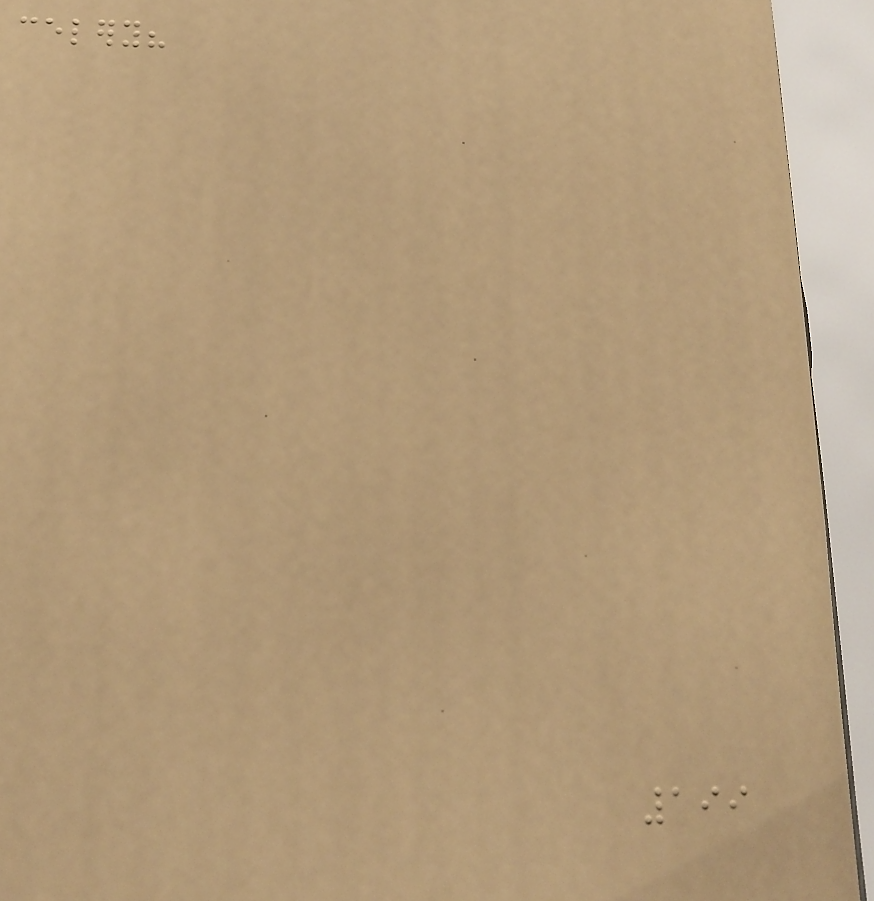celery?
199
